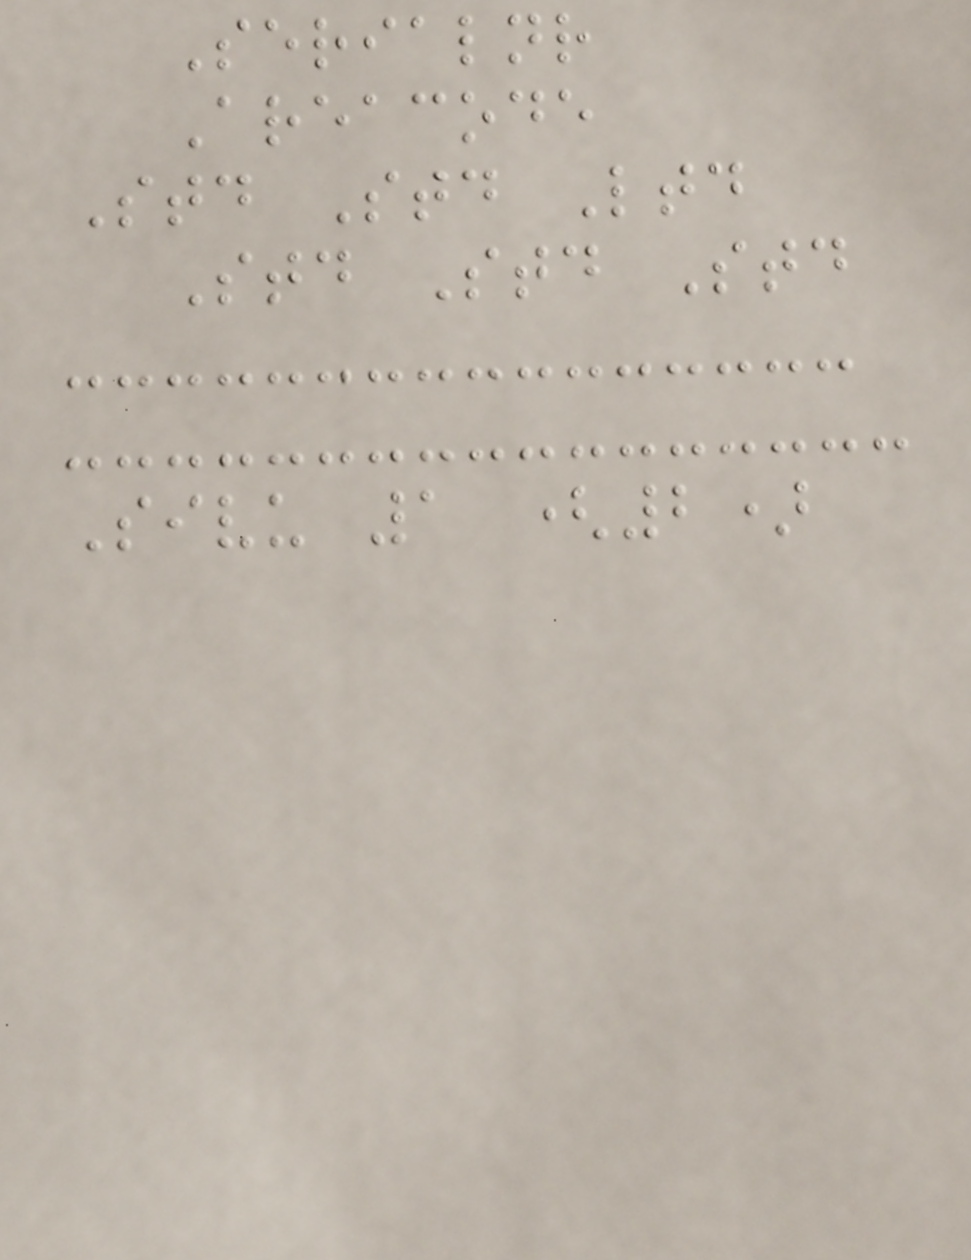Serialnr
Areacode
Std Std Ltd
Std Std Std
Sivu 1 (2)
